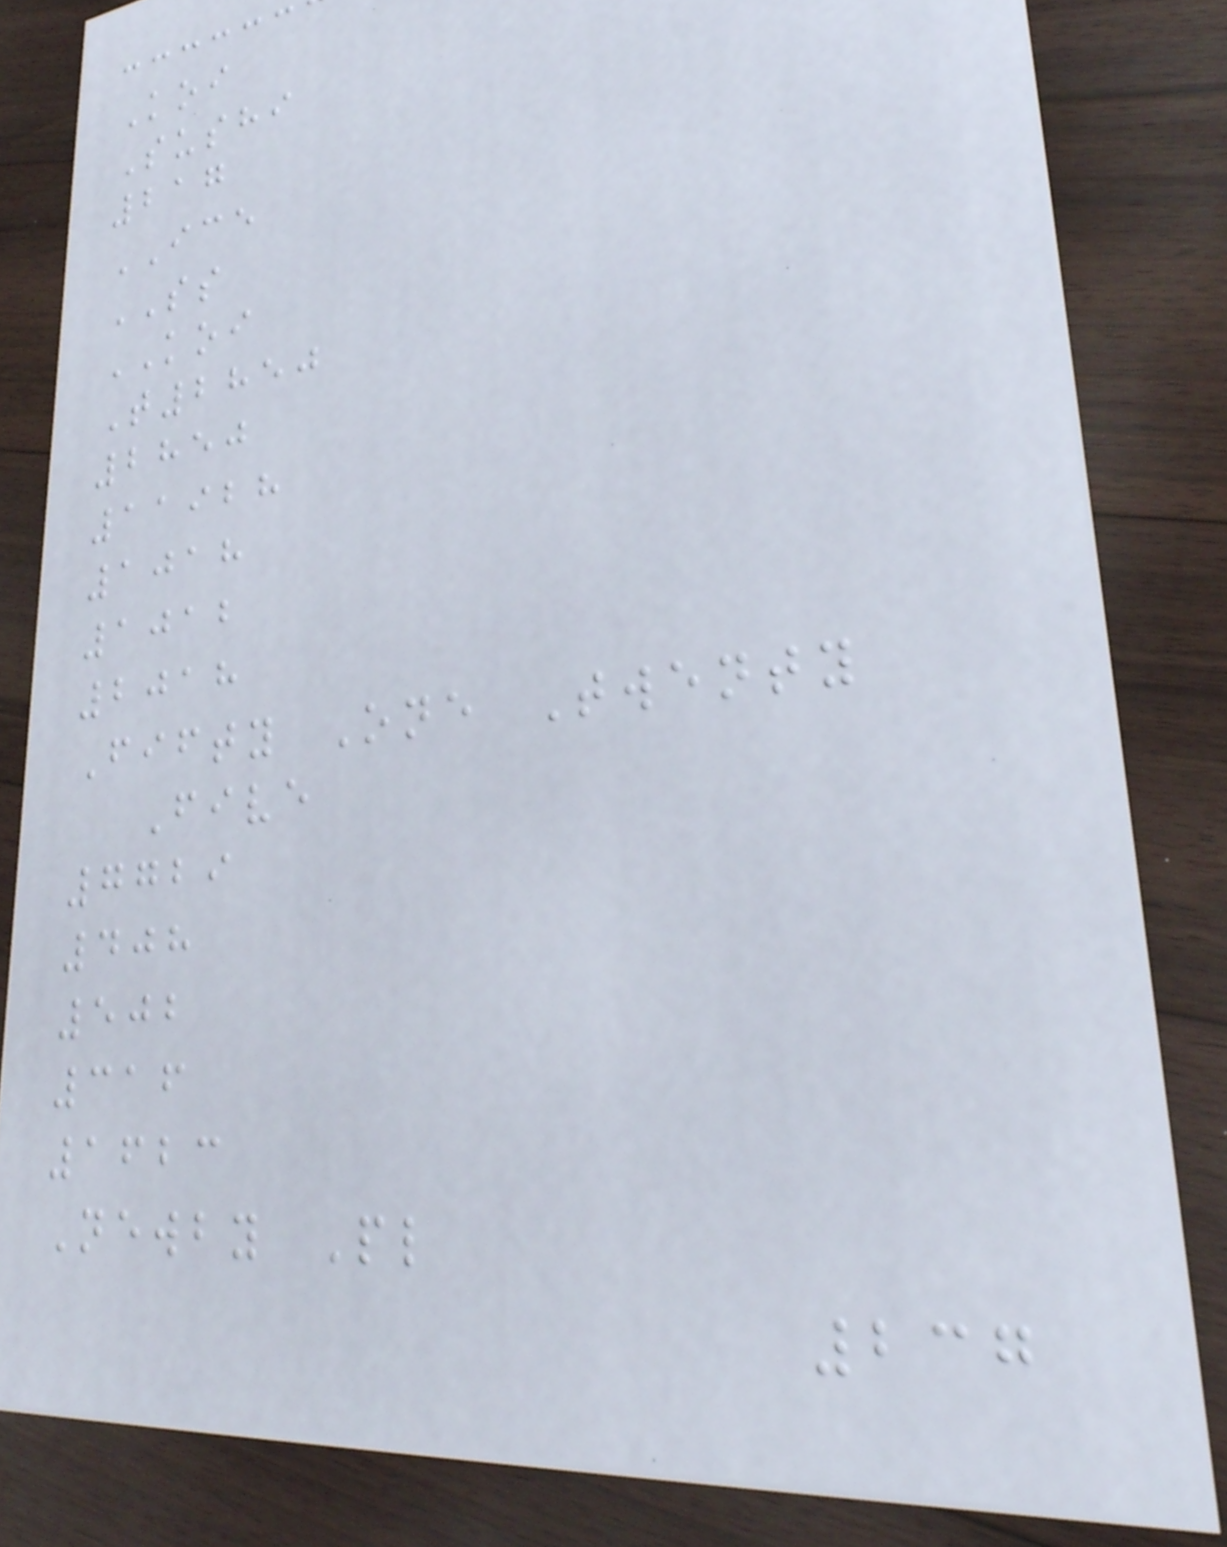Koi
Sushi
217
ICE
SS
KOI
T2850
2850
11928
1018
1012
2018
Fifty One Twenty
Five
7729
408
502
316
1623
Newby Pl
237
